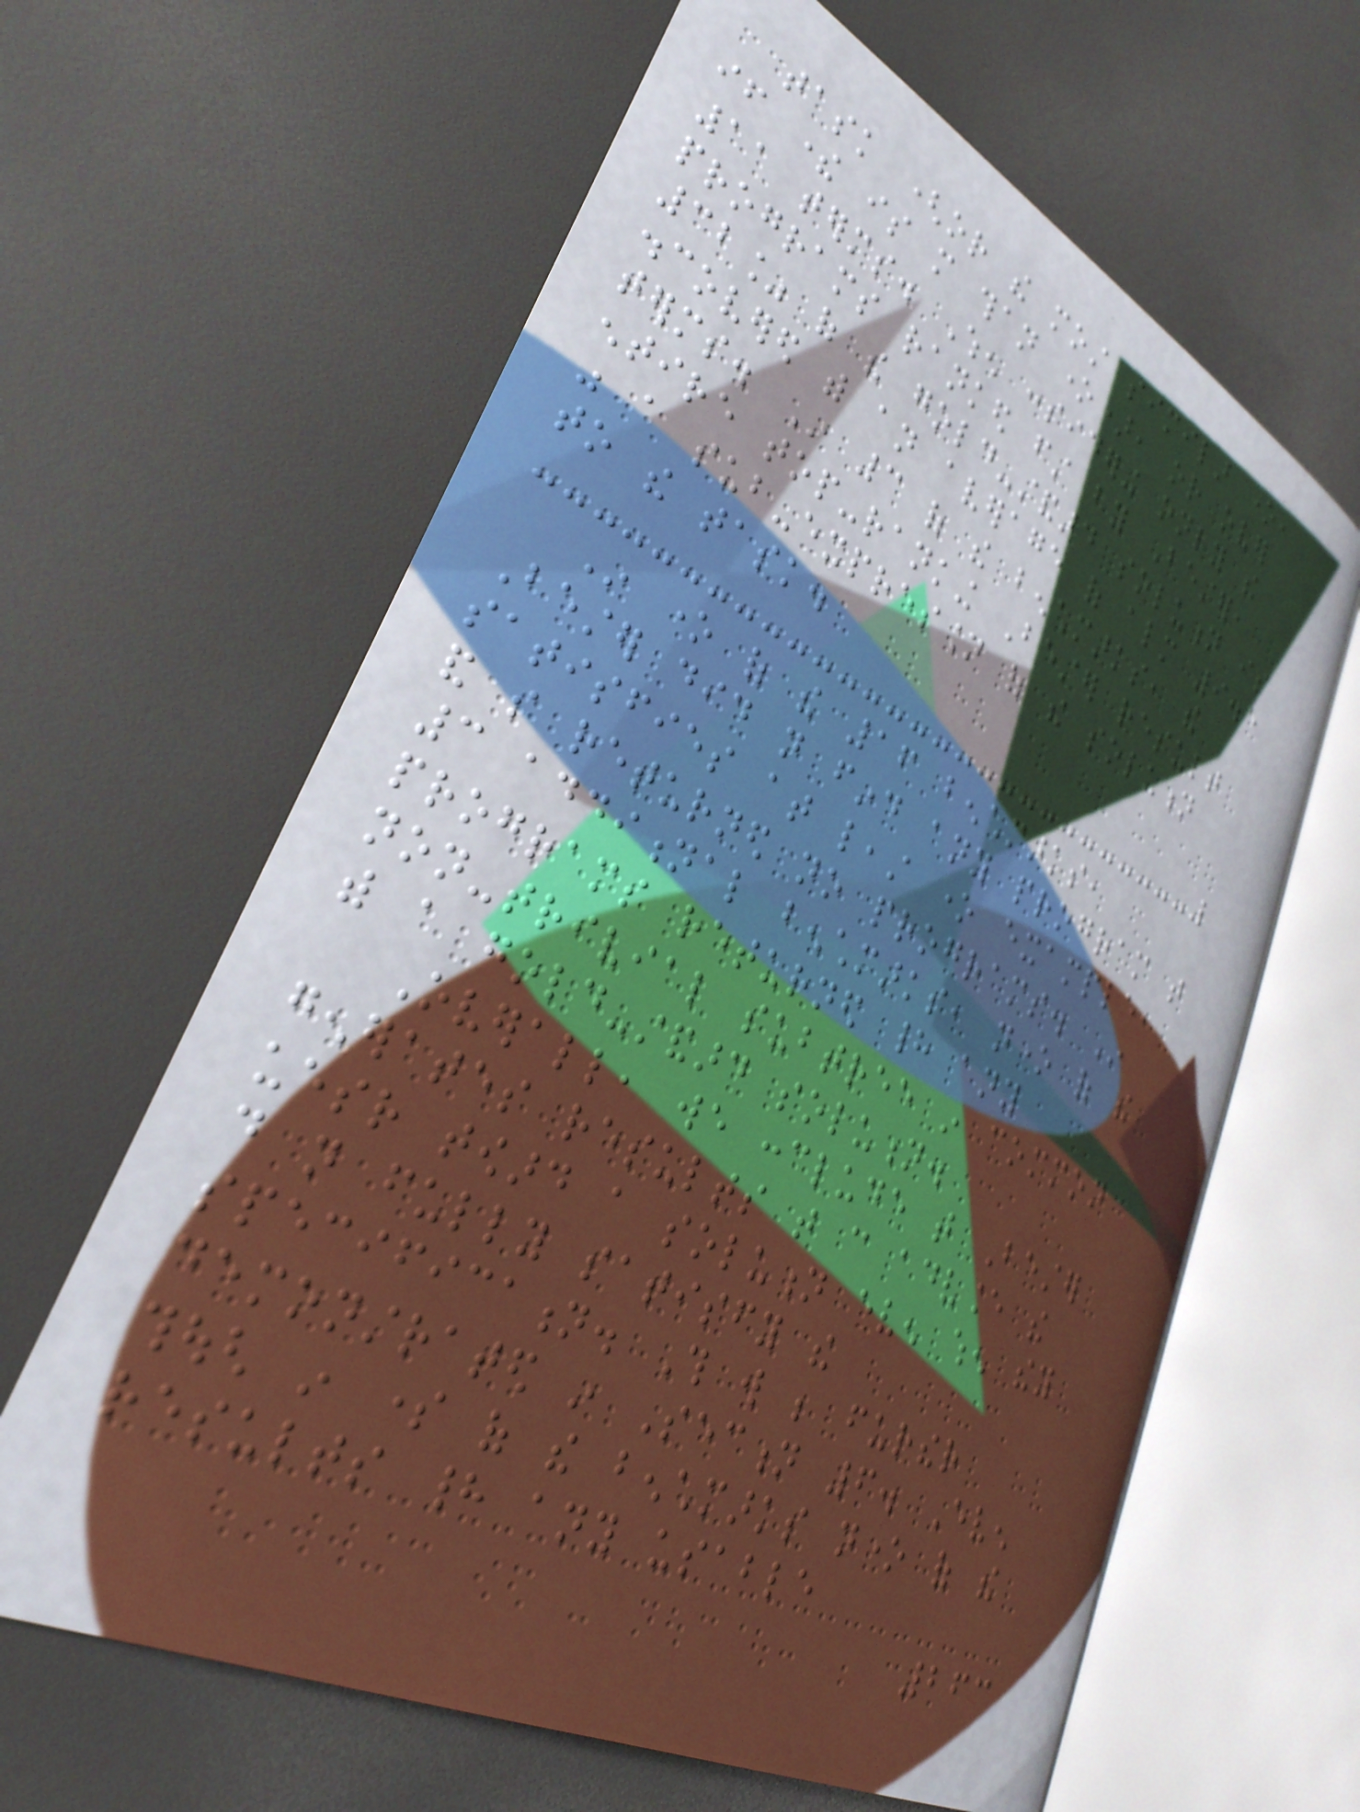task (or the most similar one,
if there is more than one), or over
11 terms. When considering only the
programs ranked first by Bester,
32% of the gold-standard solution is
discovered with an average of almost 9.5
terms. In 3 of the benchmarks, the
entire top-ranking Bester result
was a sub-expression of the solution
to the task.
In one of the 16 benchmarks,
Bester did not find any program that
satisfies at least one example,
and so returned no programs. In
3 additional benchmarks, none of the
programs returned had any
non-trivial subtree in common
with a gold-standard solution.
Overall, we conclude that Bester
generates results that can advance the
uesr toward a solution even when they
do not fully satisfy the
specification. This will be further
demonstrated in Section 6. Even
though in some of the benchmarks none of the
results had any usable
263
